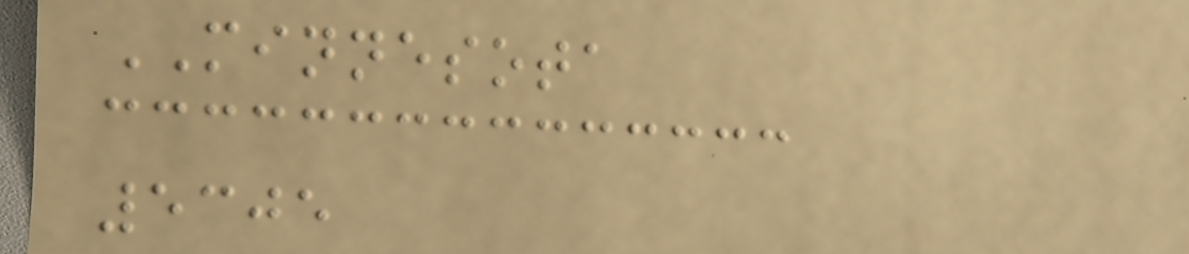MINNESOTA
5305
